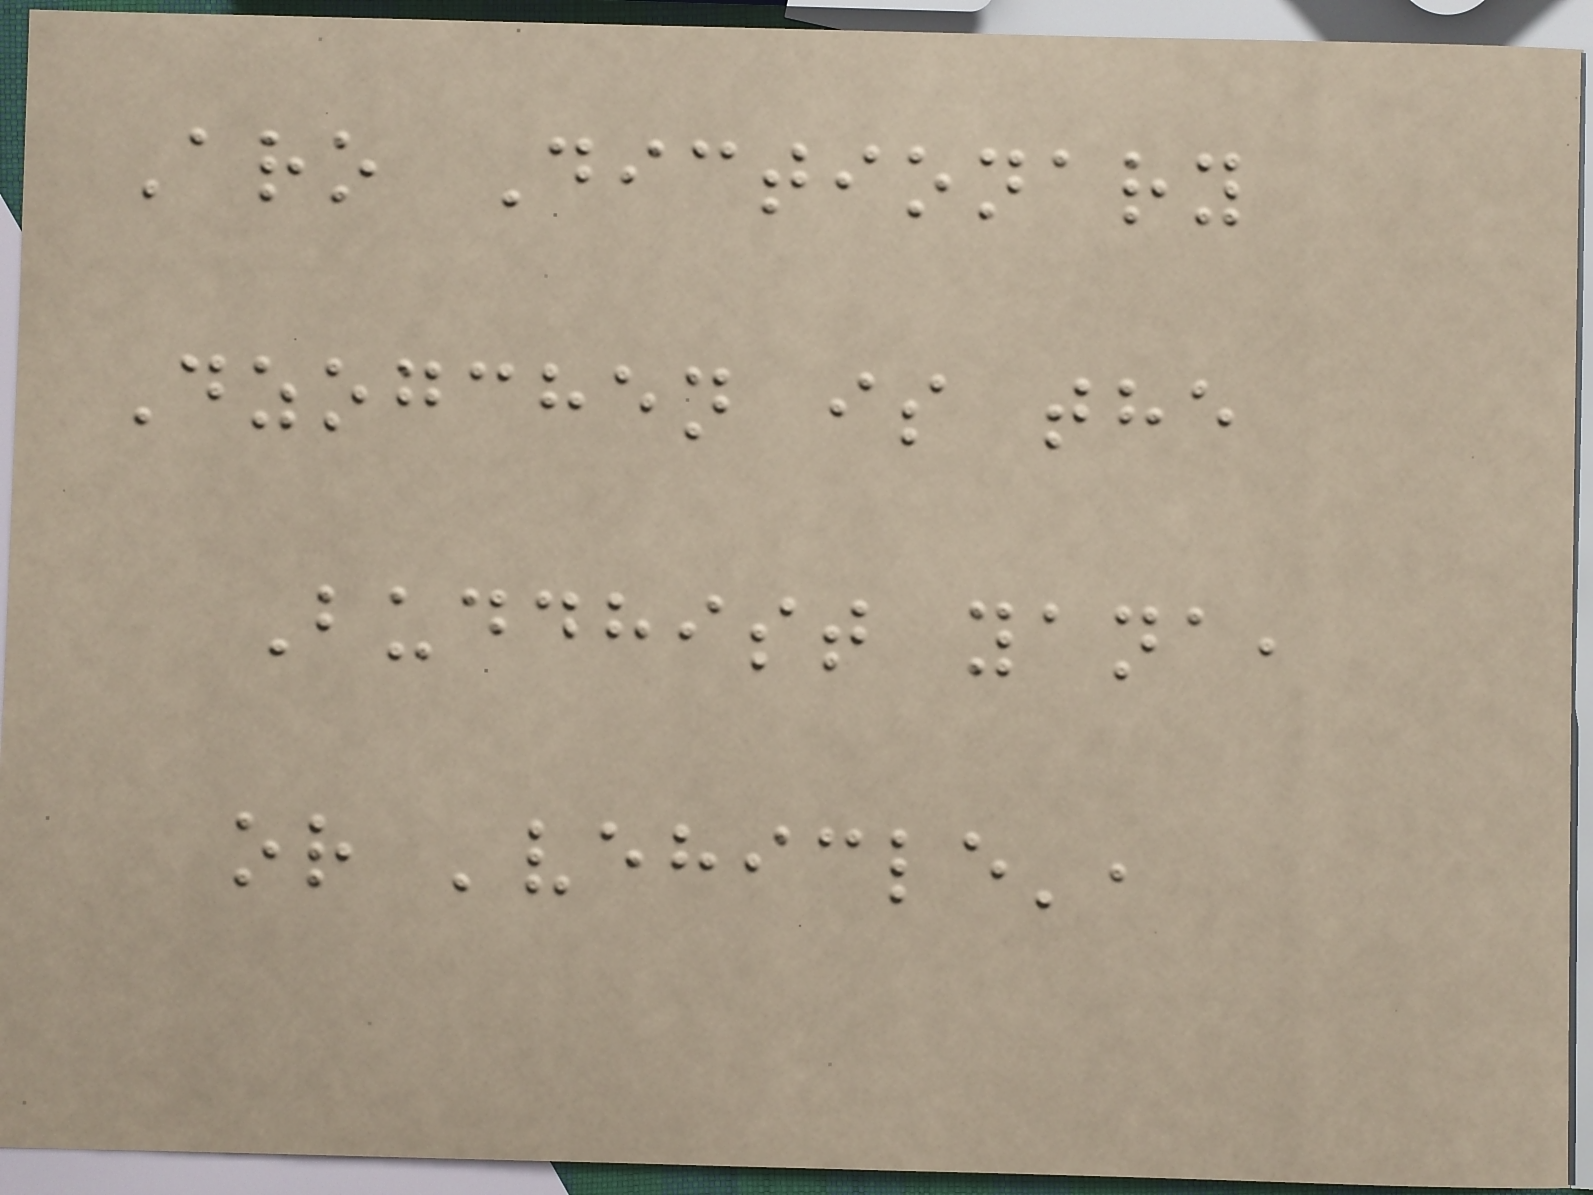Aro Dictionary
Dzogchen is the
Buddhist yana,
or 'vehicle',
